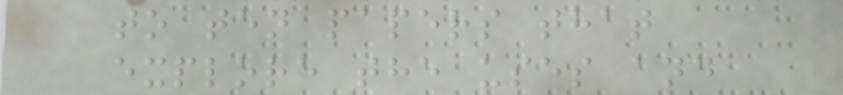to ten papers that
explore the uses and
